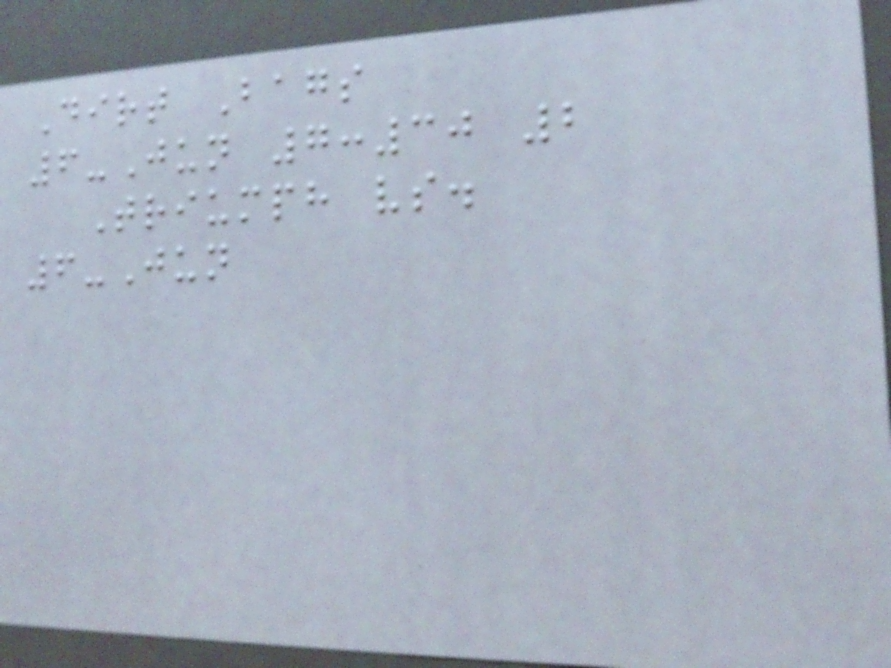Dirt Bags
6-Jun 7:30 2
Triumph vs.
6-Jun
